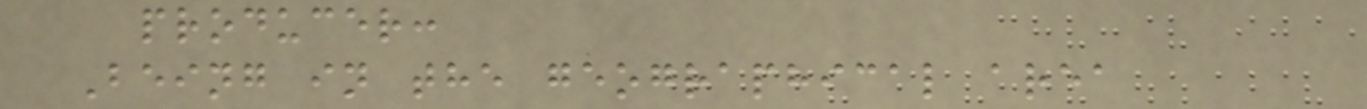producer:
Being in the geographical area
